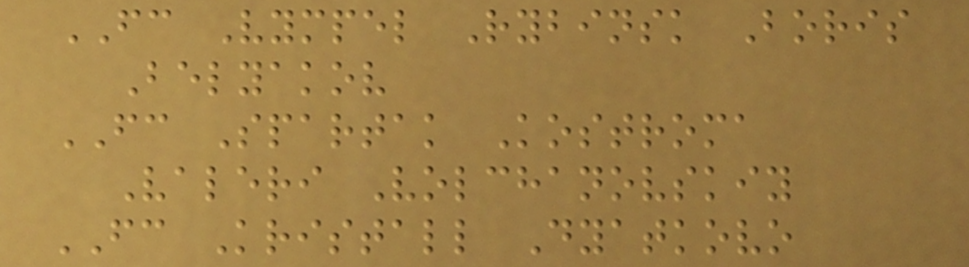FC Vympel Rybinsk Boris
Belyakov
FC Spartak Kostroma
Valeri Volchanovskiy
FC Kristall Dyatkovo
